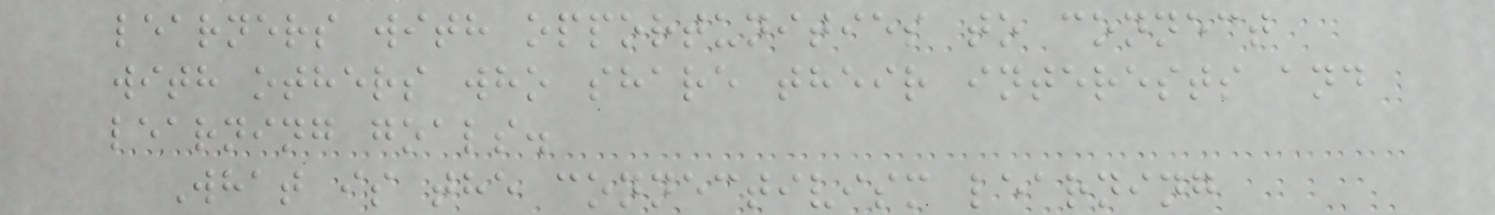learners with opportunities to connect
with others who share their interests and
learning goals.
What is the connectivism learning
